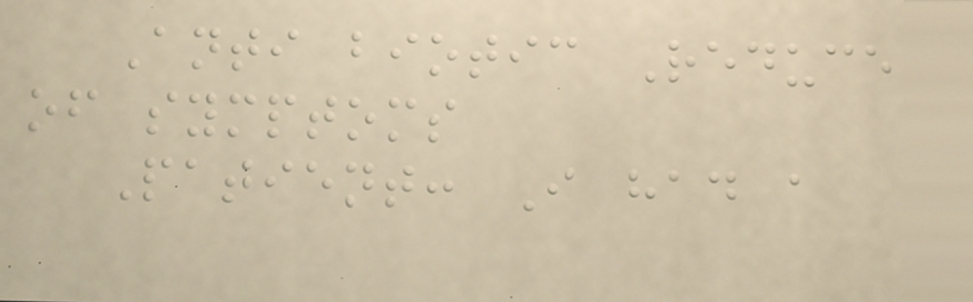Anti biotic Reduce
of symptoms
Patient: I had a
